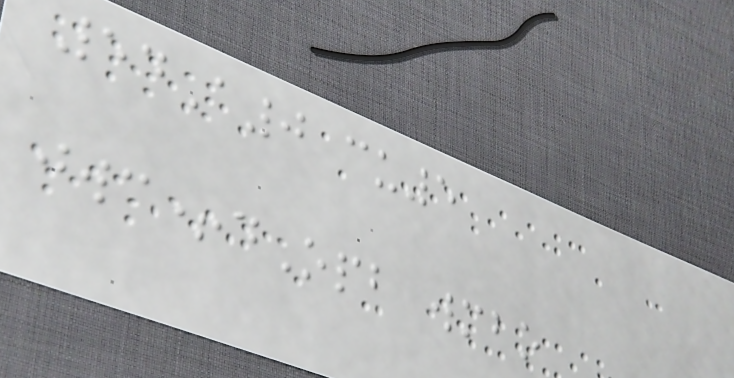54A0 cu5
jwc+dOpb wmbo
